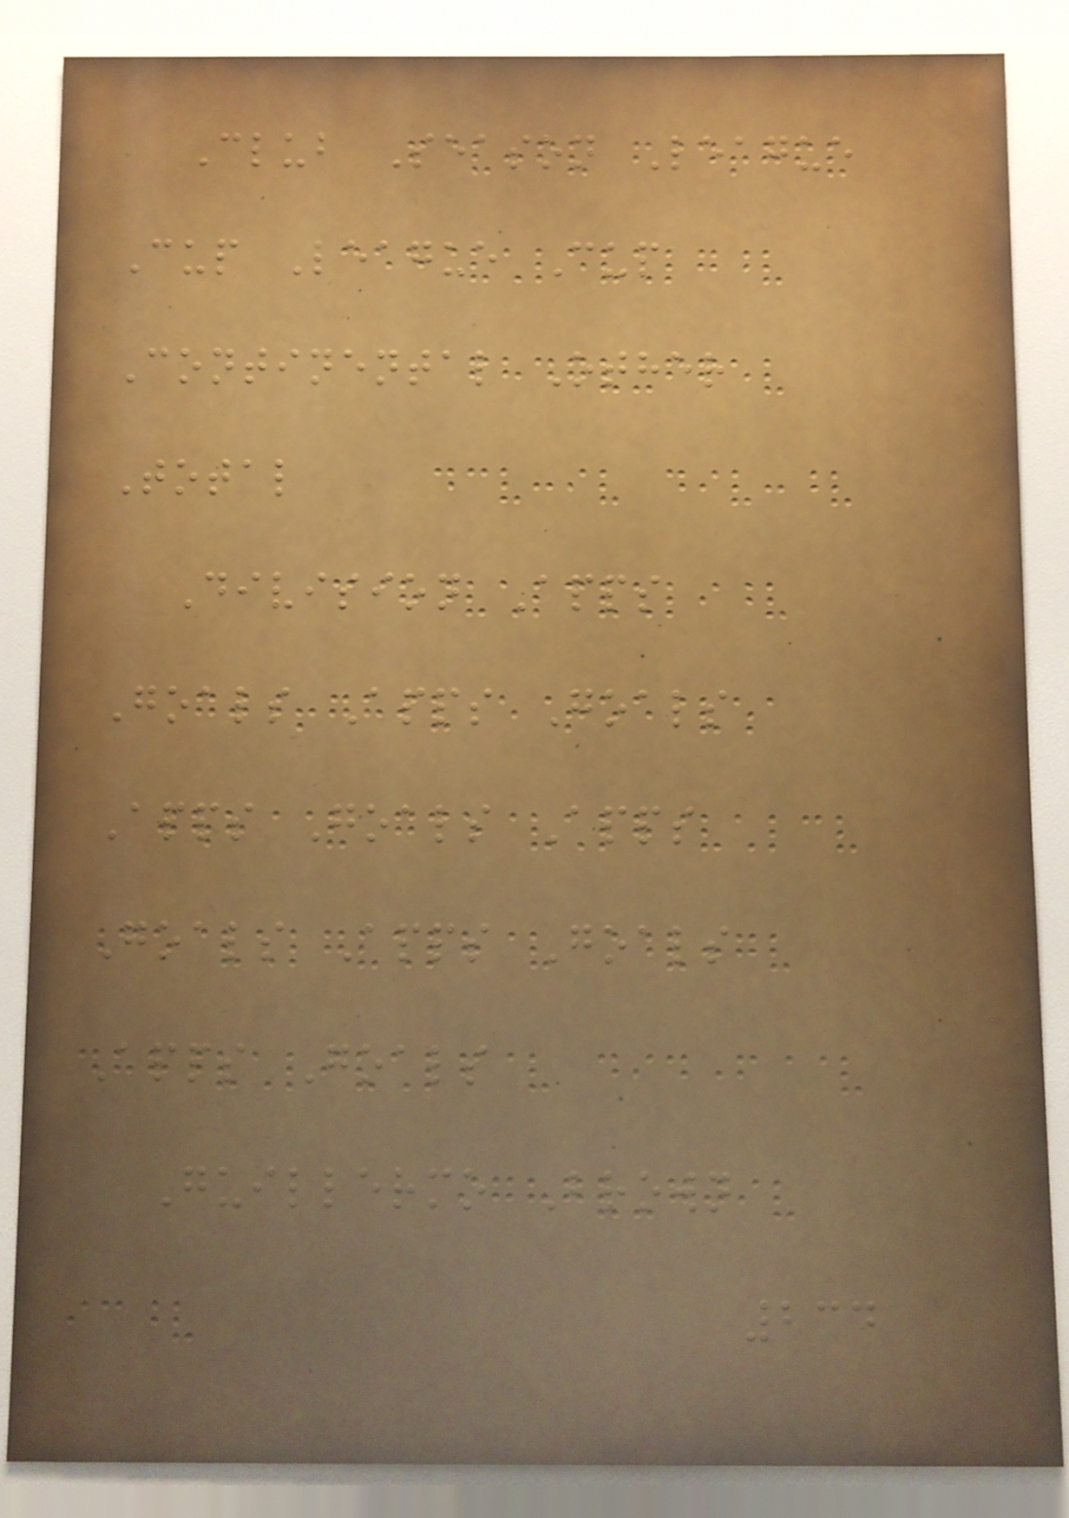Club Season League
Cup League Cup
Continental Other
Total
Division Apps
Goals Apps Goals
Apps Goals Apps
Goals Apps Goals
Apps Goals
Guillermo Brown
234
